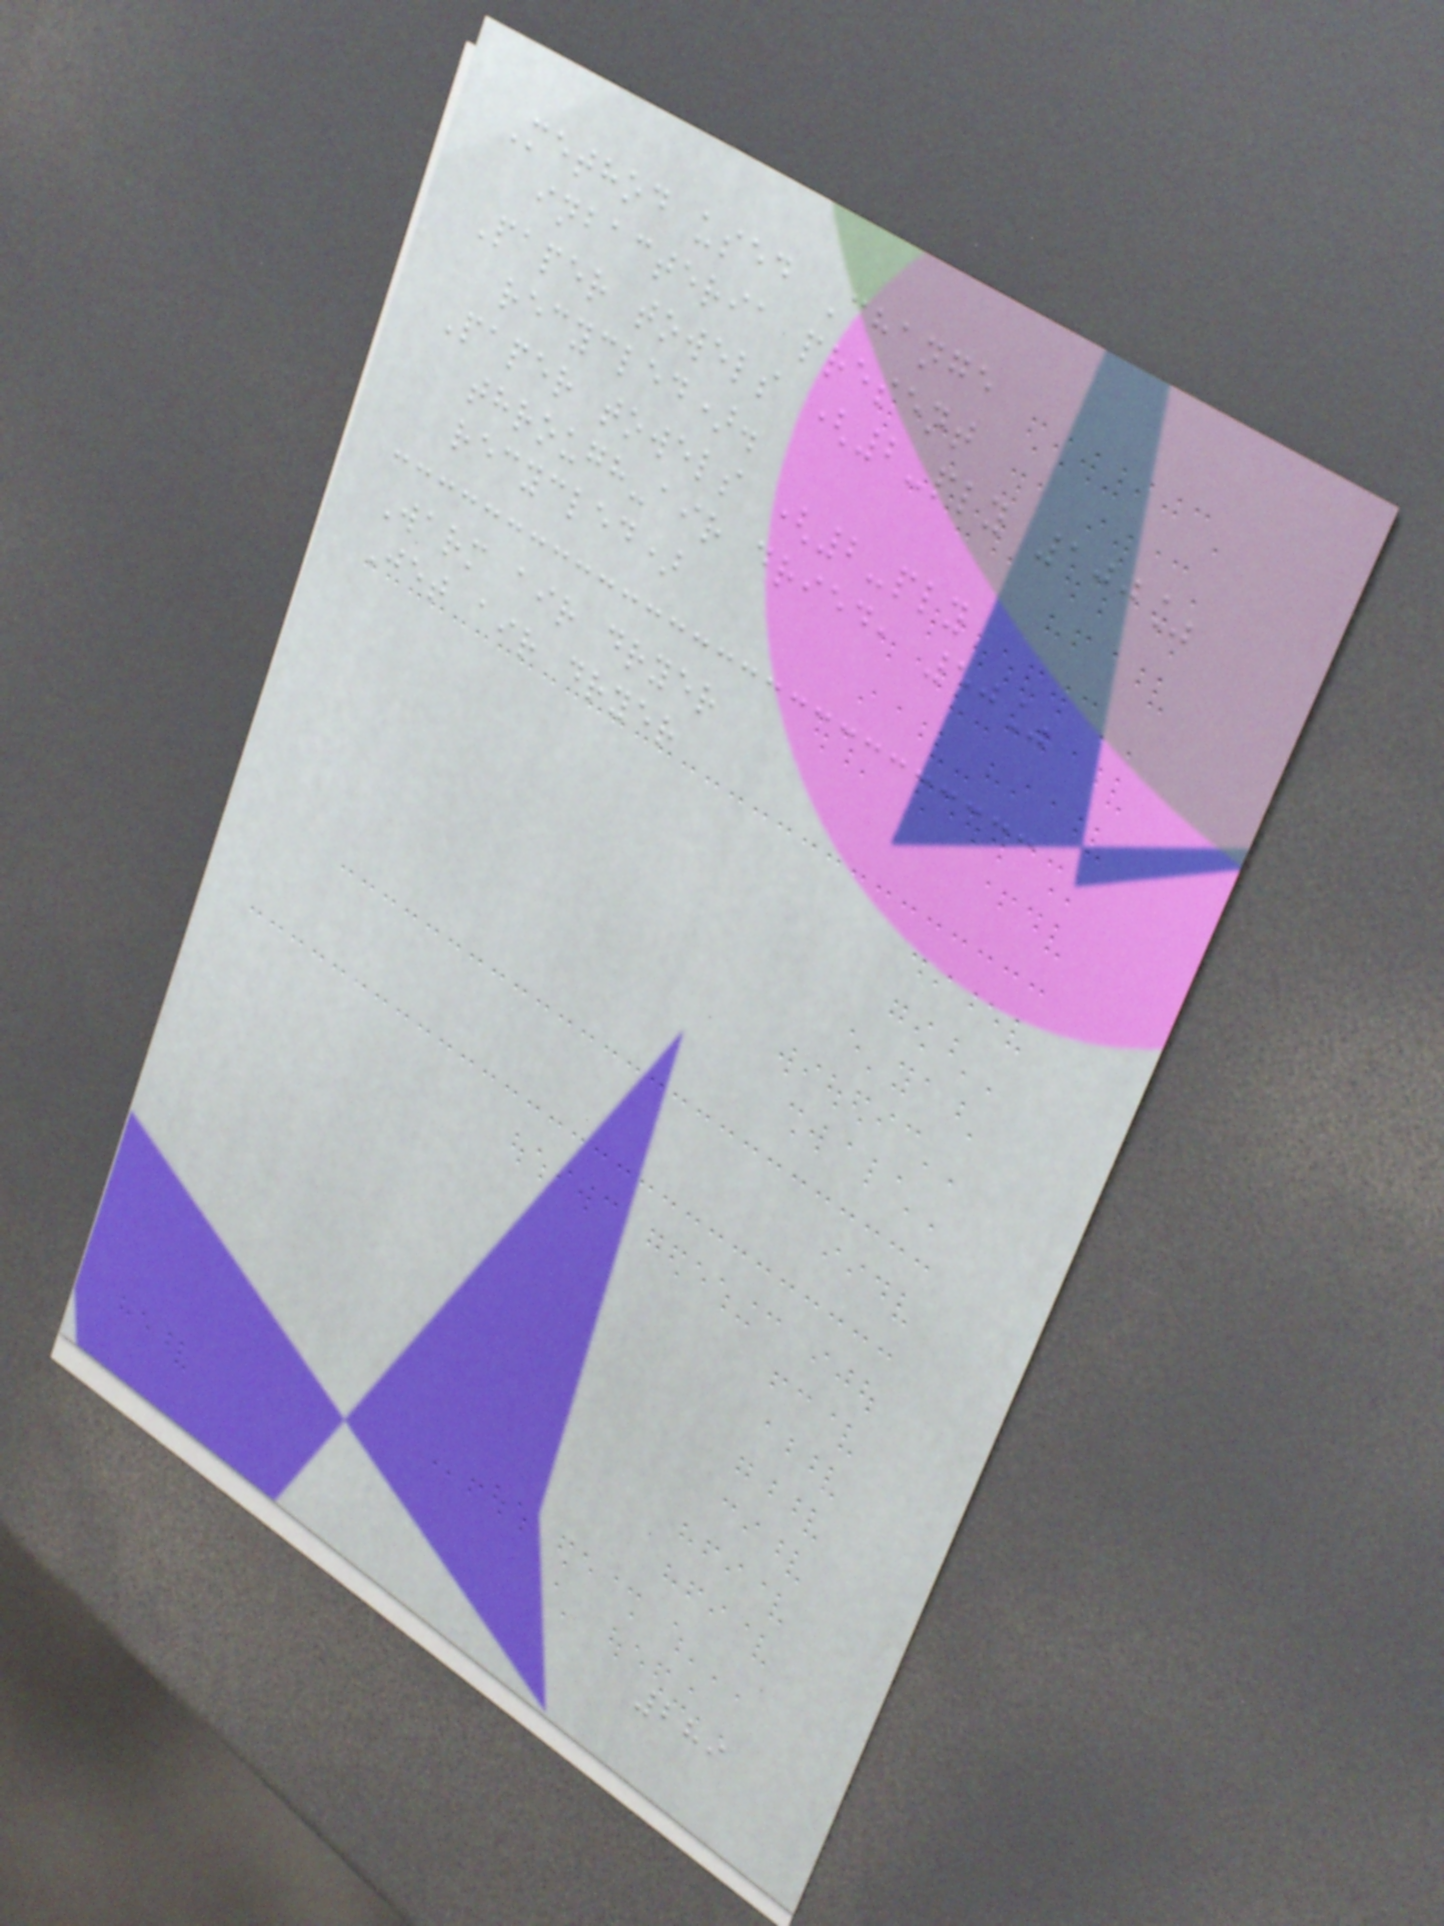Method used Change
inbacteria present
Paper towels (2-ply 100%
recycled).
Paper towels (2-ply
through-air dried, 50%
recycled)
Warm air dryer
Jet air dryer
289
